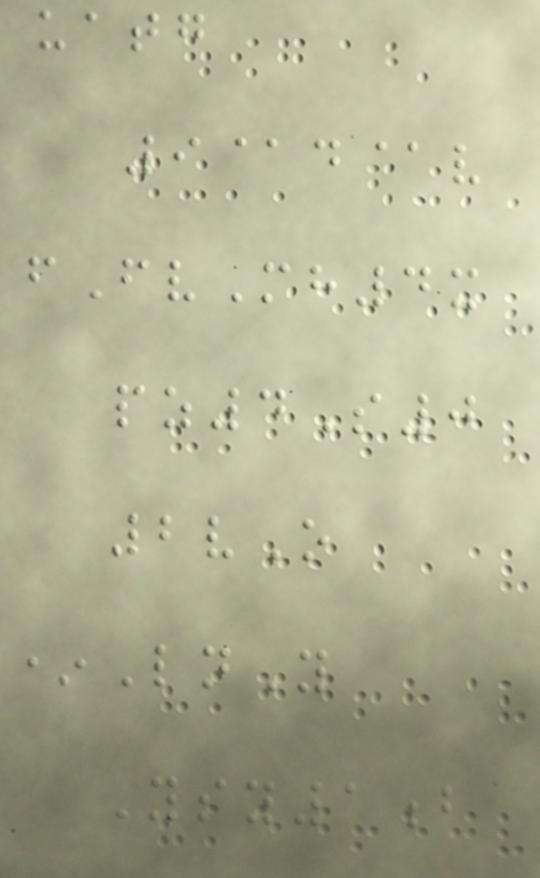uatg
9@d@v
fFvMh4x
pz4S0
2vO
*LnY
Ysy1b
